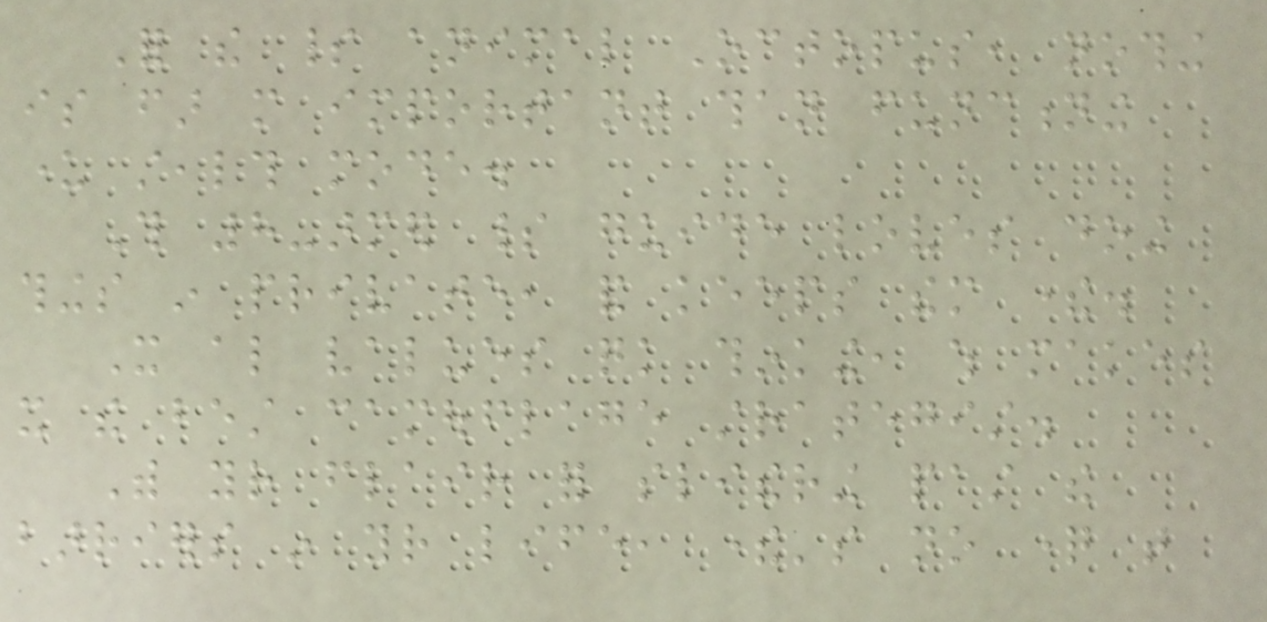For the spirit animal Octopus, nothing
is far more important than functioning
under stealth mode.
This 8-armed spirit guide loves doing
things in private, and keeps them there.
It also values quick thinking, which makes
it the best camouflage strategist.
With your flair for slithering past the
barriers in your life, there's no question that
